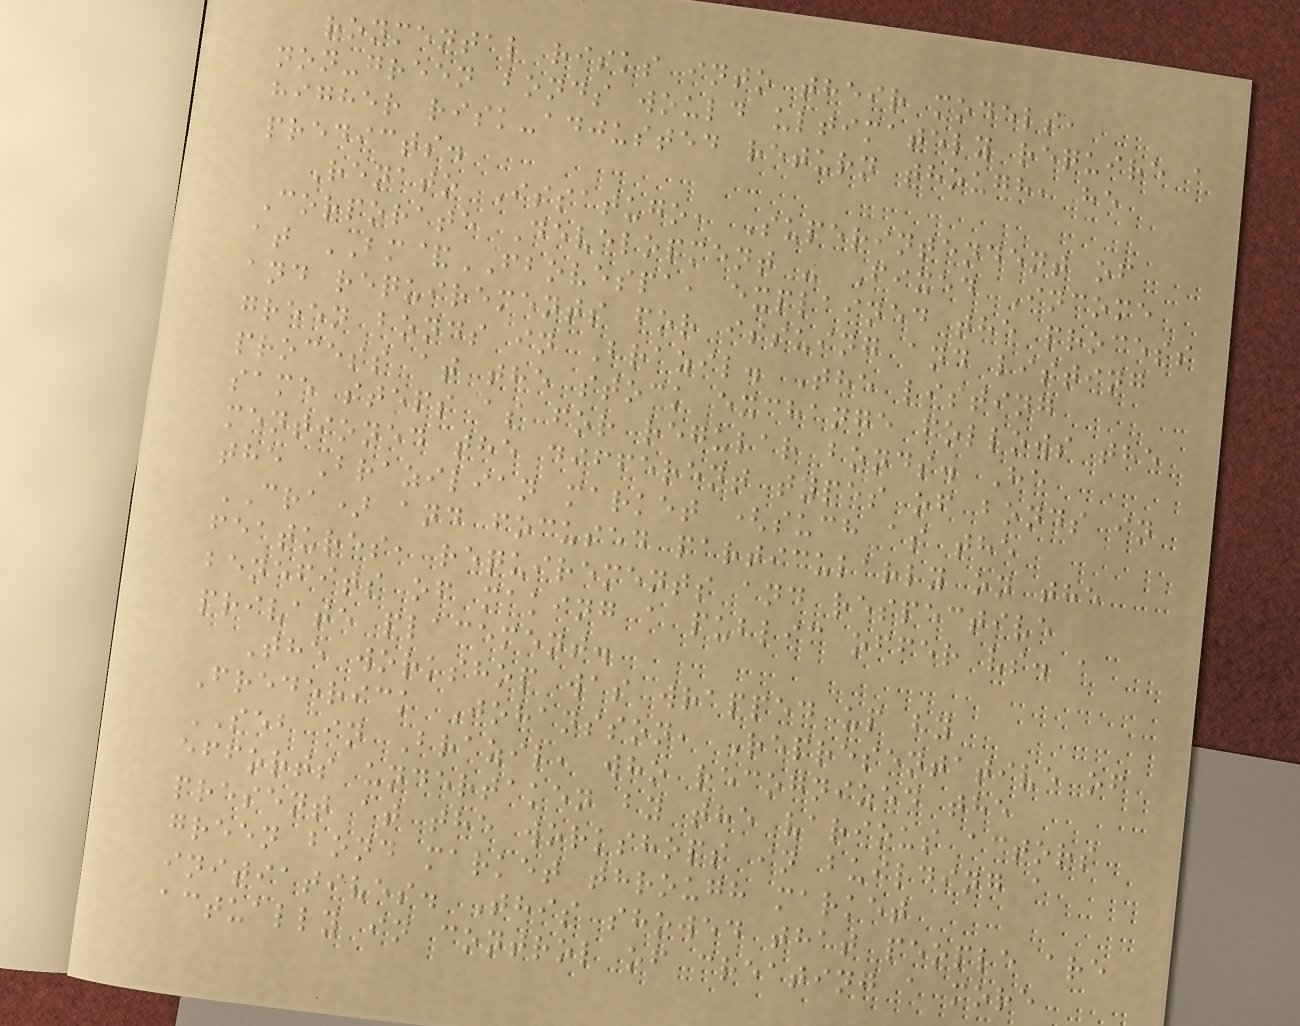ronmental risks into their models,
non-green bonds would ultimately require a
higher risk-adjusted return though, he
predicts.
Renato Issatugo, Superintendent of
Corporate Development - Fixed Income
at BM&FBOVESPA, explained the process
and requirements for issuing and listing
green bonds in Brazil. The listing
process at the stock exchange follows the
same steps as for regular bonds. He
mentioned the different types of bonds in
the Brazilian market (such as the
CRA) and focused particularly on the
features, requirements and respective
benefits of making a public offer vs. a
private placement.
The workshop was wrapped up by
Frederick Johansson, Representative of
SEB in Brazil, who recognized the
efforts undertaken by the various actors
present at the workshops in building a
green bond market through market
initiatives. This showed that people are
actually in control of creating a more
